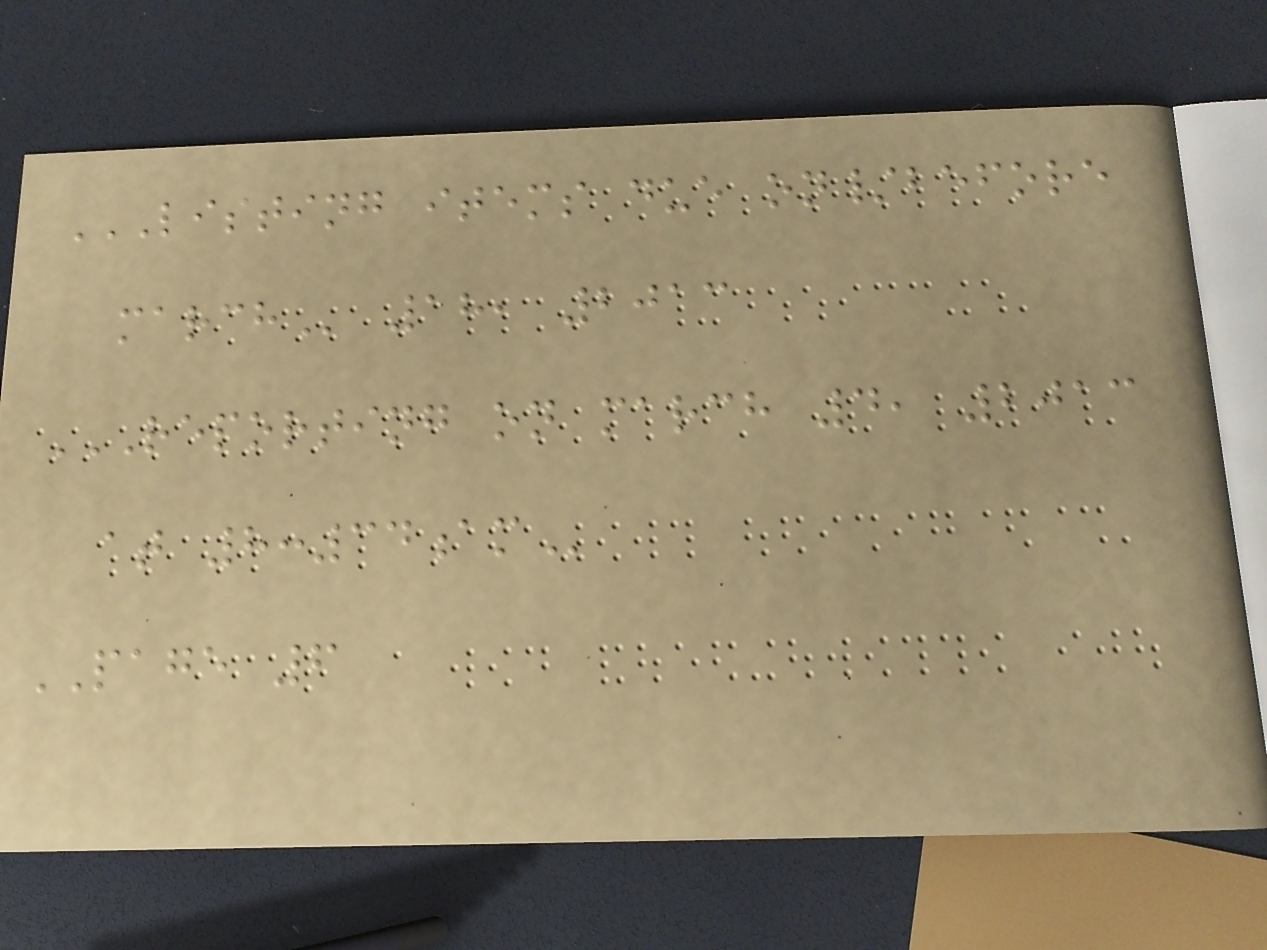LISTING ITEMS DUE ON/BEFORE
MARCH 18, 2013
REPORTING ON MARCH 4, 2013
AT 8:34AM
PAGE 6
